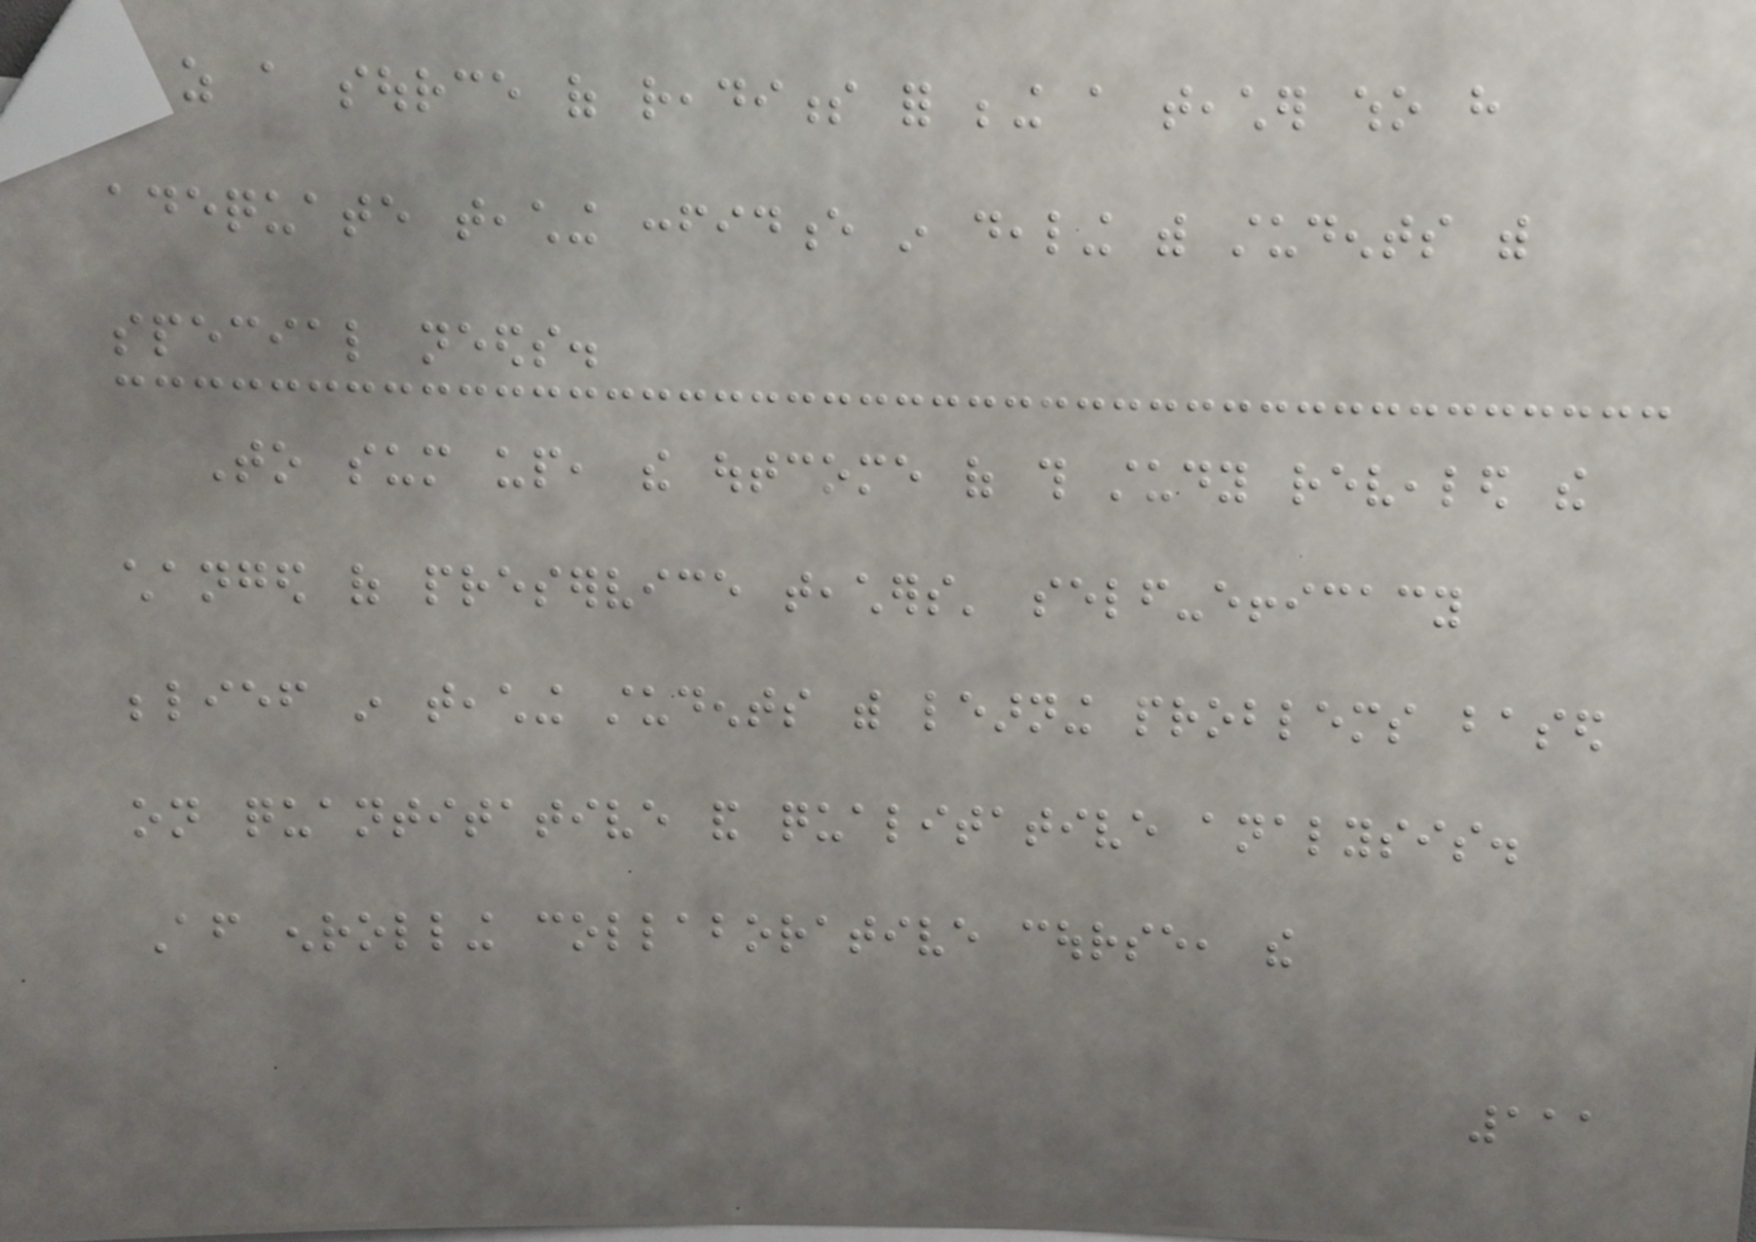as a source of readiness for being a teacher who have
adequate teaching confidence in dealing with students with
special needs.
To sum up, the outcome of this study revealed the
changed of preservice teachers' self-efficacy
belief in teaching students with learning problems based
on quantitative and qualitative analysis.
After enrolling collaborative course, the
111
